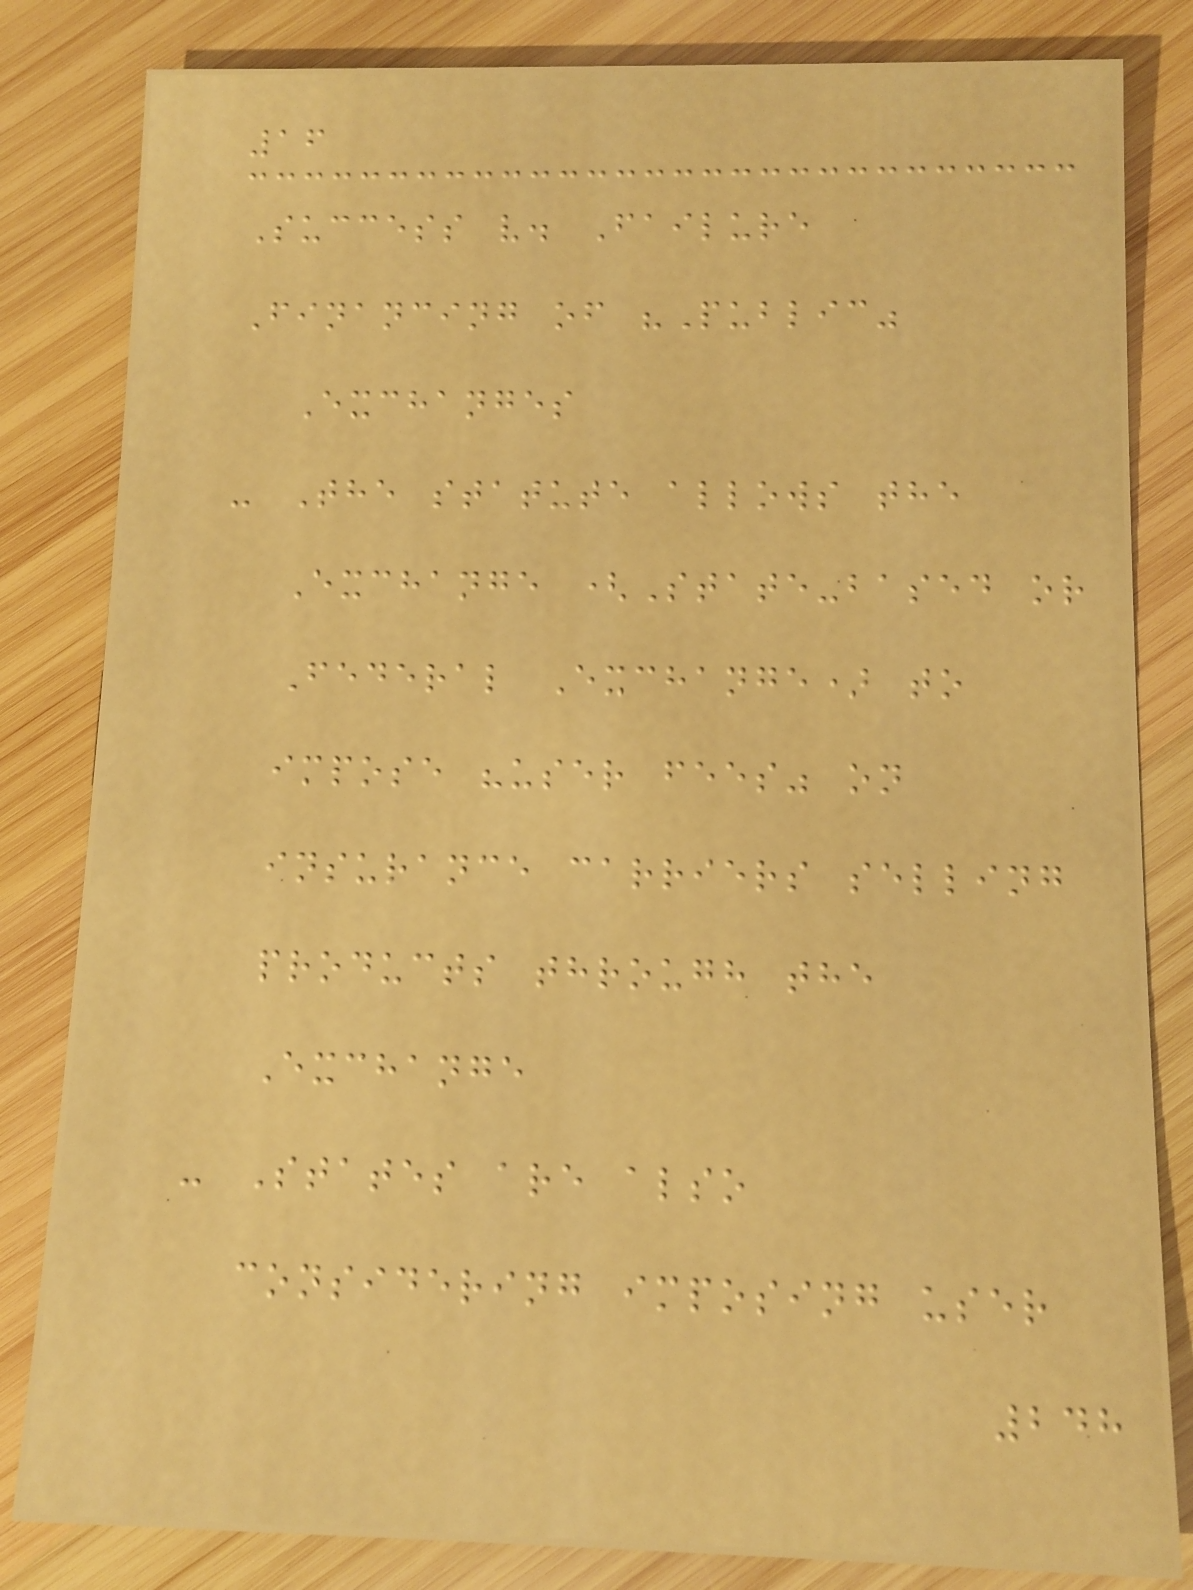16
Success v. Failure
Financing of "Public"
Exchanges
- The statute allows the
Exchange (State-based or
Federal Exchange) to
impose "user fees" on
insurance carriers selling
products through the
Exchange
- States are also
considering imposing user
248
